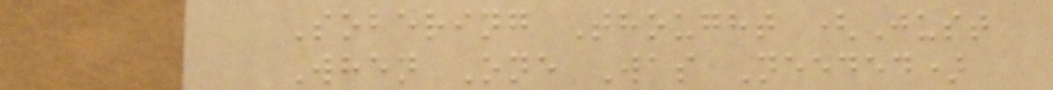Sobering Thought (Just
When One Was Needed)
